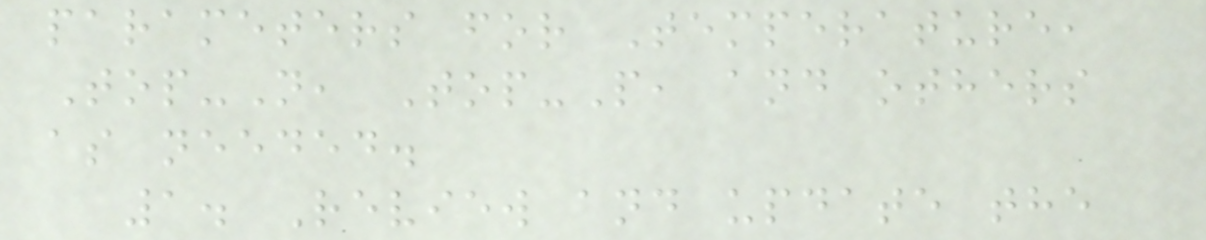parameters for Temperature,
Top-N, Top-P, and others
as needed.
1. Review and update the
